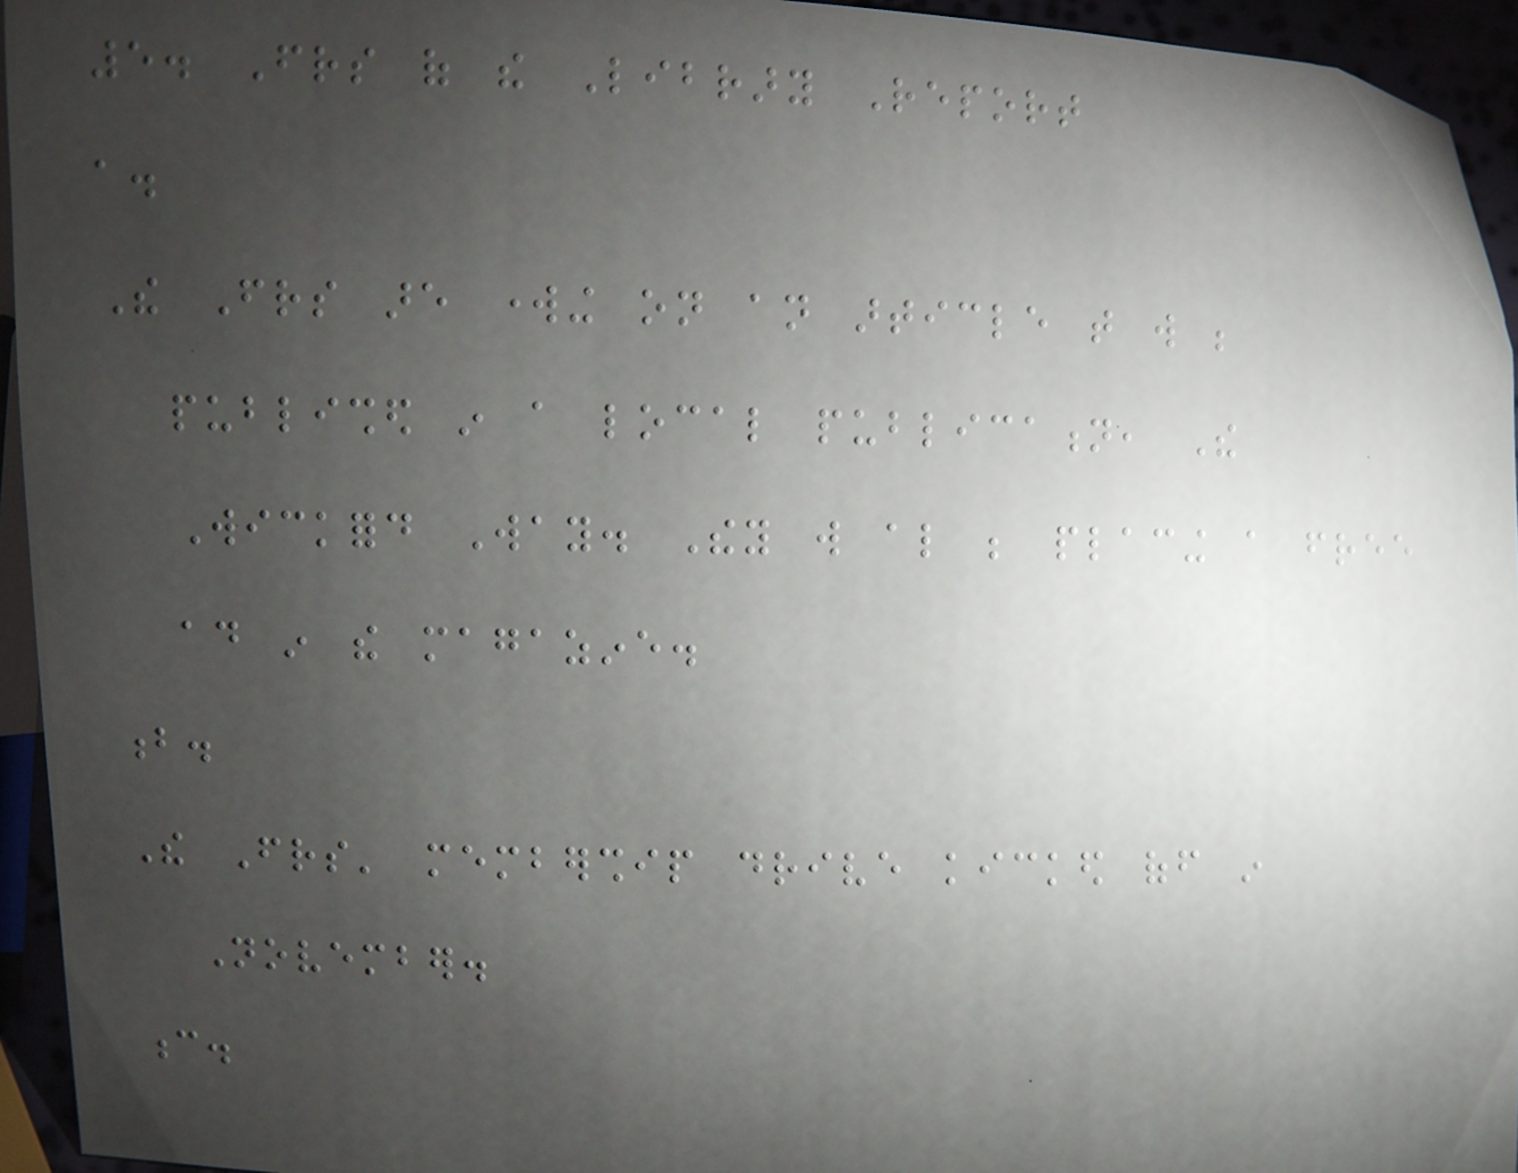5. Friends of the Library Report
a.
The Friends are working on an article that will be
published in a local publication, The
Wickford Way. They will also be placing a free
ad in the magazine.
b.
The Friends' membership drive kicked off in
November.
c.
